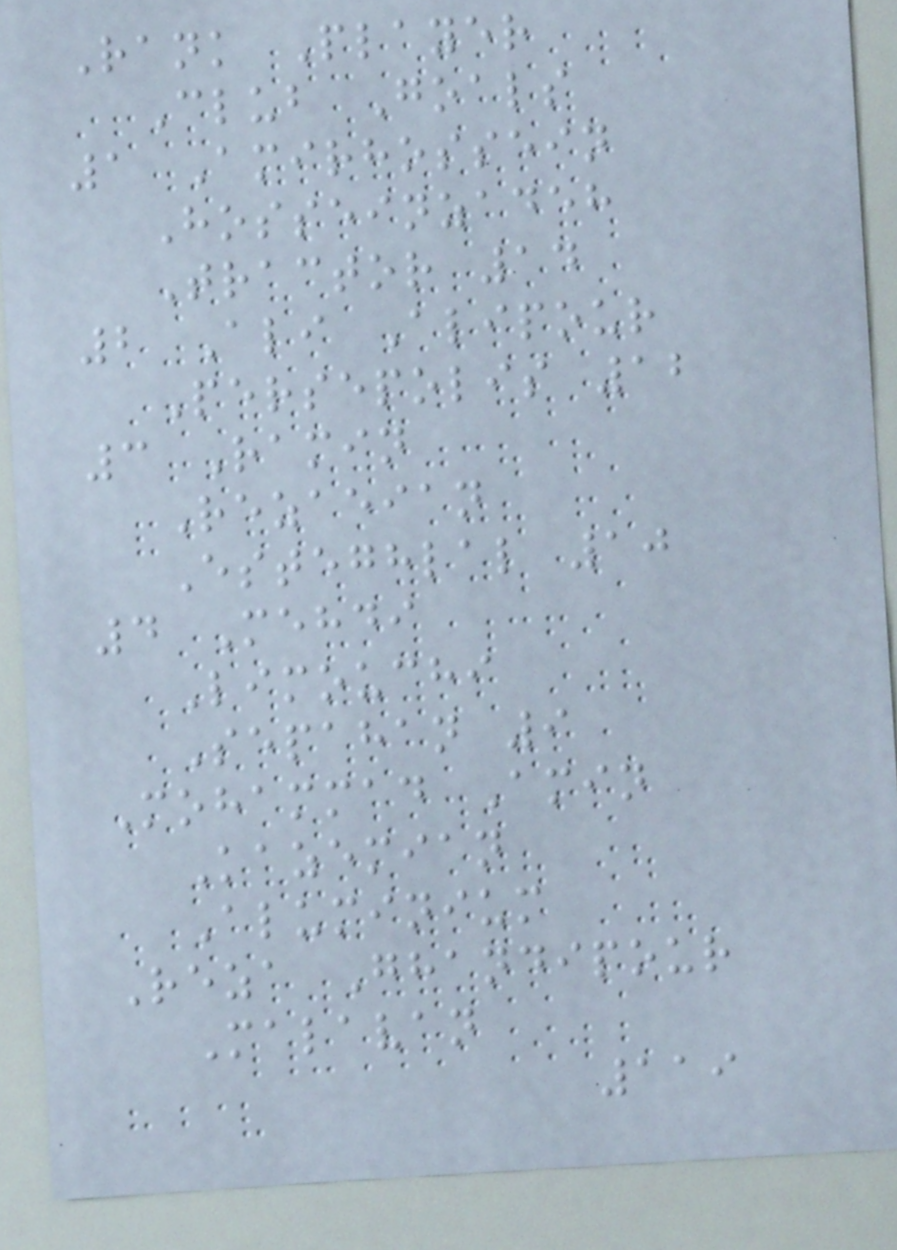Rank Player
Club Goals
1 Amirhossein
Hosseinzadeh
Tractor 14
2 Ali Alipour
Persepolis 12
3 Ramin
Rezaeian
Esteghlal 10
4 Mehdi
Limouchi
Sepahan 9
Mohammad Amin
Kazemian
Aluminium
Reza Ghandipour
Malavan
119
